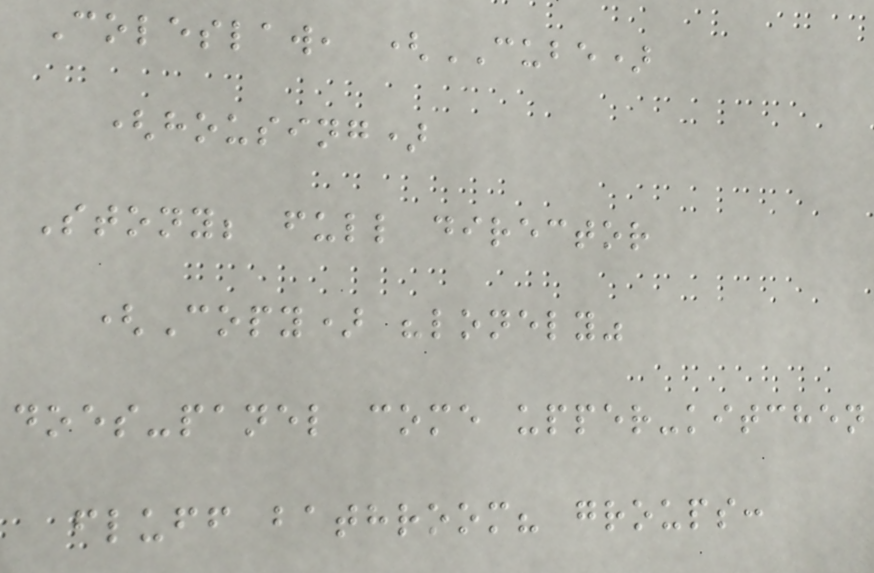Coleslaw, (CUBE)
(housing)
Stony; full director
(Copy) "lonely"
does-panel come upper-kitchen
fluff bathroom? groups:
